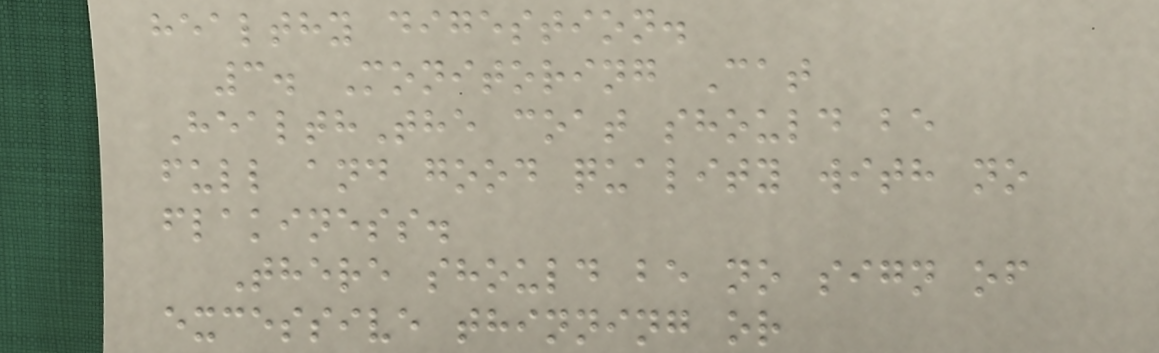healthy digestion.
3. Monitoring Cat
HealthThe coat should be
full and good quality with no
flakiness.
There should be no sign of
excessive thinning or
